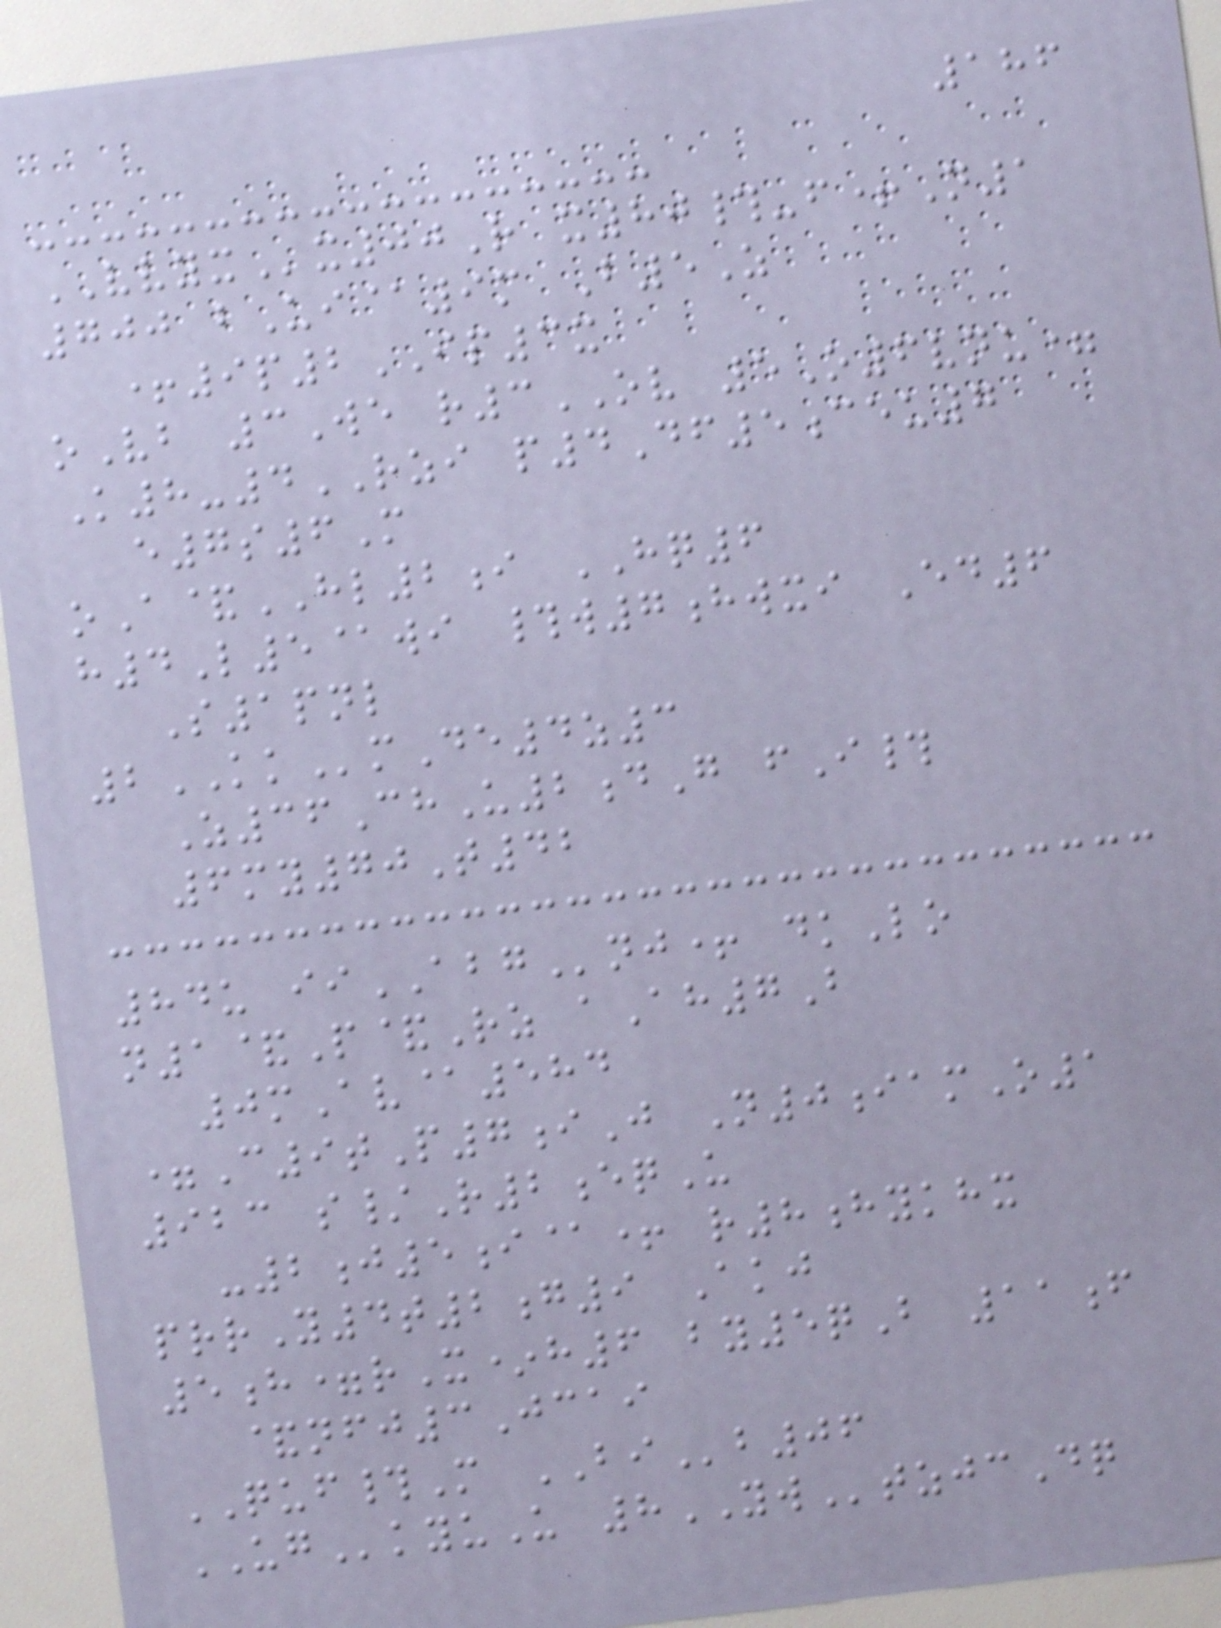186
VVYXx00R x80#-f+N1
700 bUi@9m B5Z
+9p2IP3x
oVb 3We r3OV 5O6vnu=
K8-4RZI p4Df5ceu7
e7s6M
oA&HL2i HQ6
h4L5@wi #w7hwxi Ed6
S1pnl
2KKmDe4z3
Z36ChU2dG fI#
6my70T42
84u iiABGnj+ dkLo
n1&P&Rz aAh7B
0mAv@584
=C9tP7iJ N0iamO1
923 s/R2eqU
-2j5i@+ r8hykhx
prrY4t2g9 Akj
5h=rX*h6 by5qB 11f
&nfj3Jcai
QUF#M BIb06
UGkyuU 8YWtzjcDq
